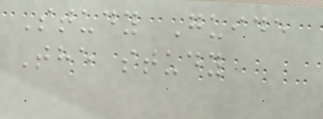Study Guide
The study
